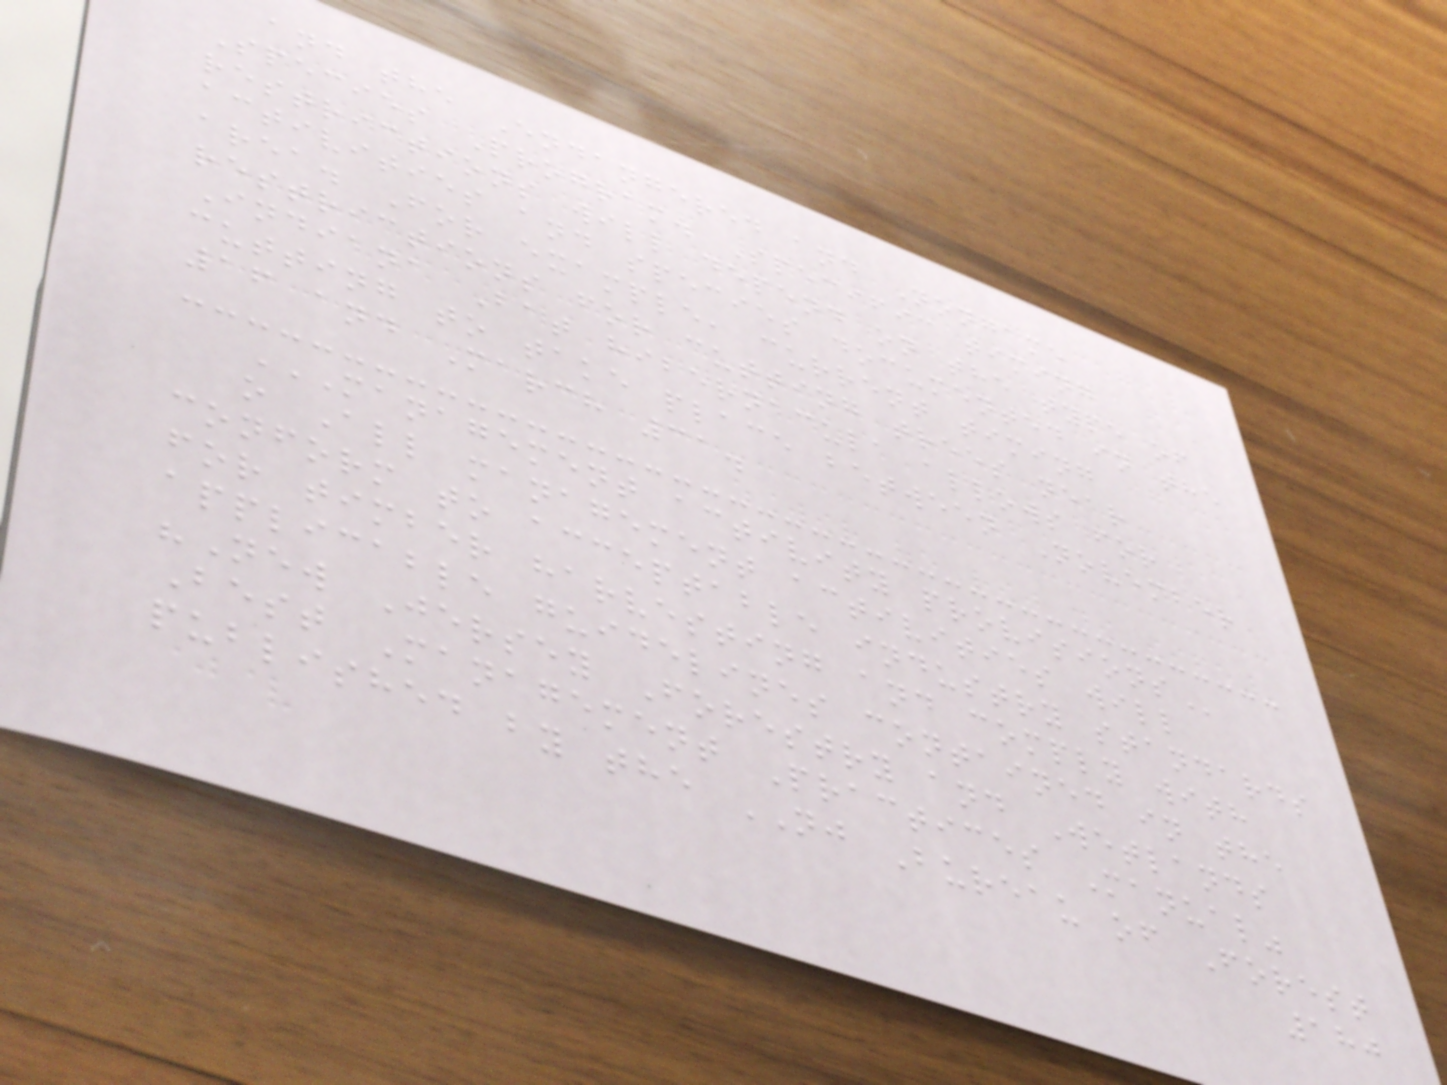and the Endangered and Nongame
Species Program. Specific timing
restrictions will depend on the type of
activities and species documented in the
area. For example, current timing
restrictions for cutting trees near
Indiana Bat hibernacula allows for
cutting to take place between November
16 and March 31.
MANAGEMENT ACTIVITY PROVISIONS
o All management activities will
conform to acceptable industry standards
for timber harvesting and comply with
applicable guidelines contained in the
"New Jersey Forestry and Wetlands
Best Management Practices Manual"
published by the NJ Bureau of Forest
180
